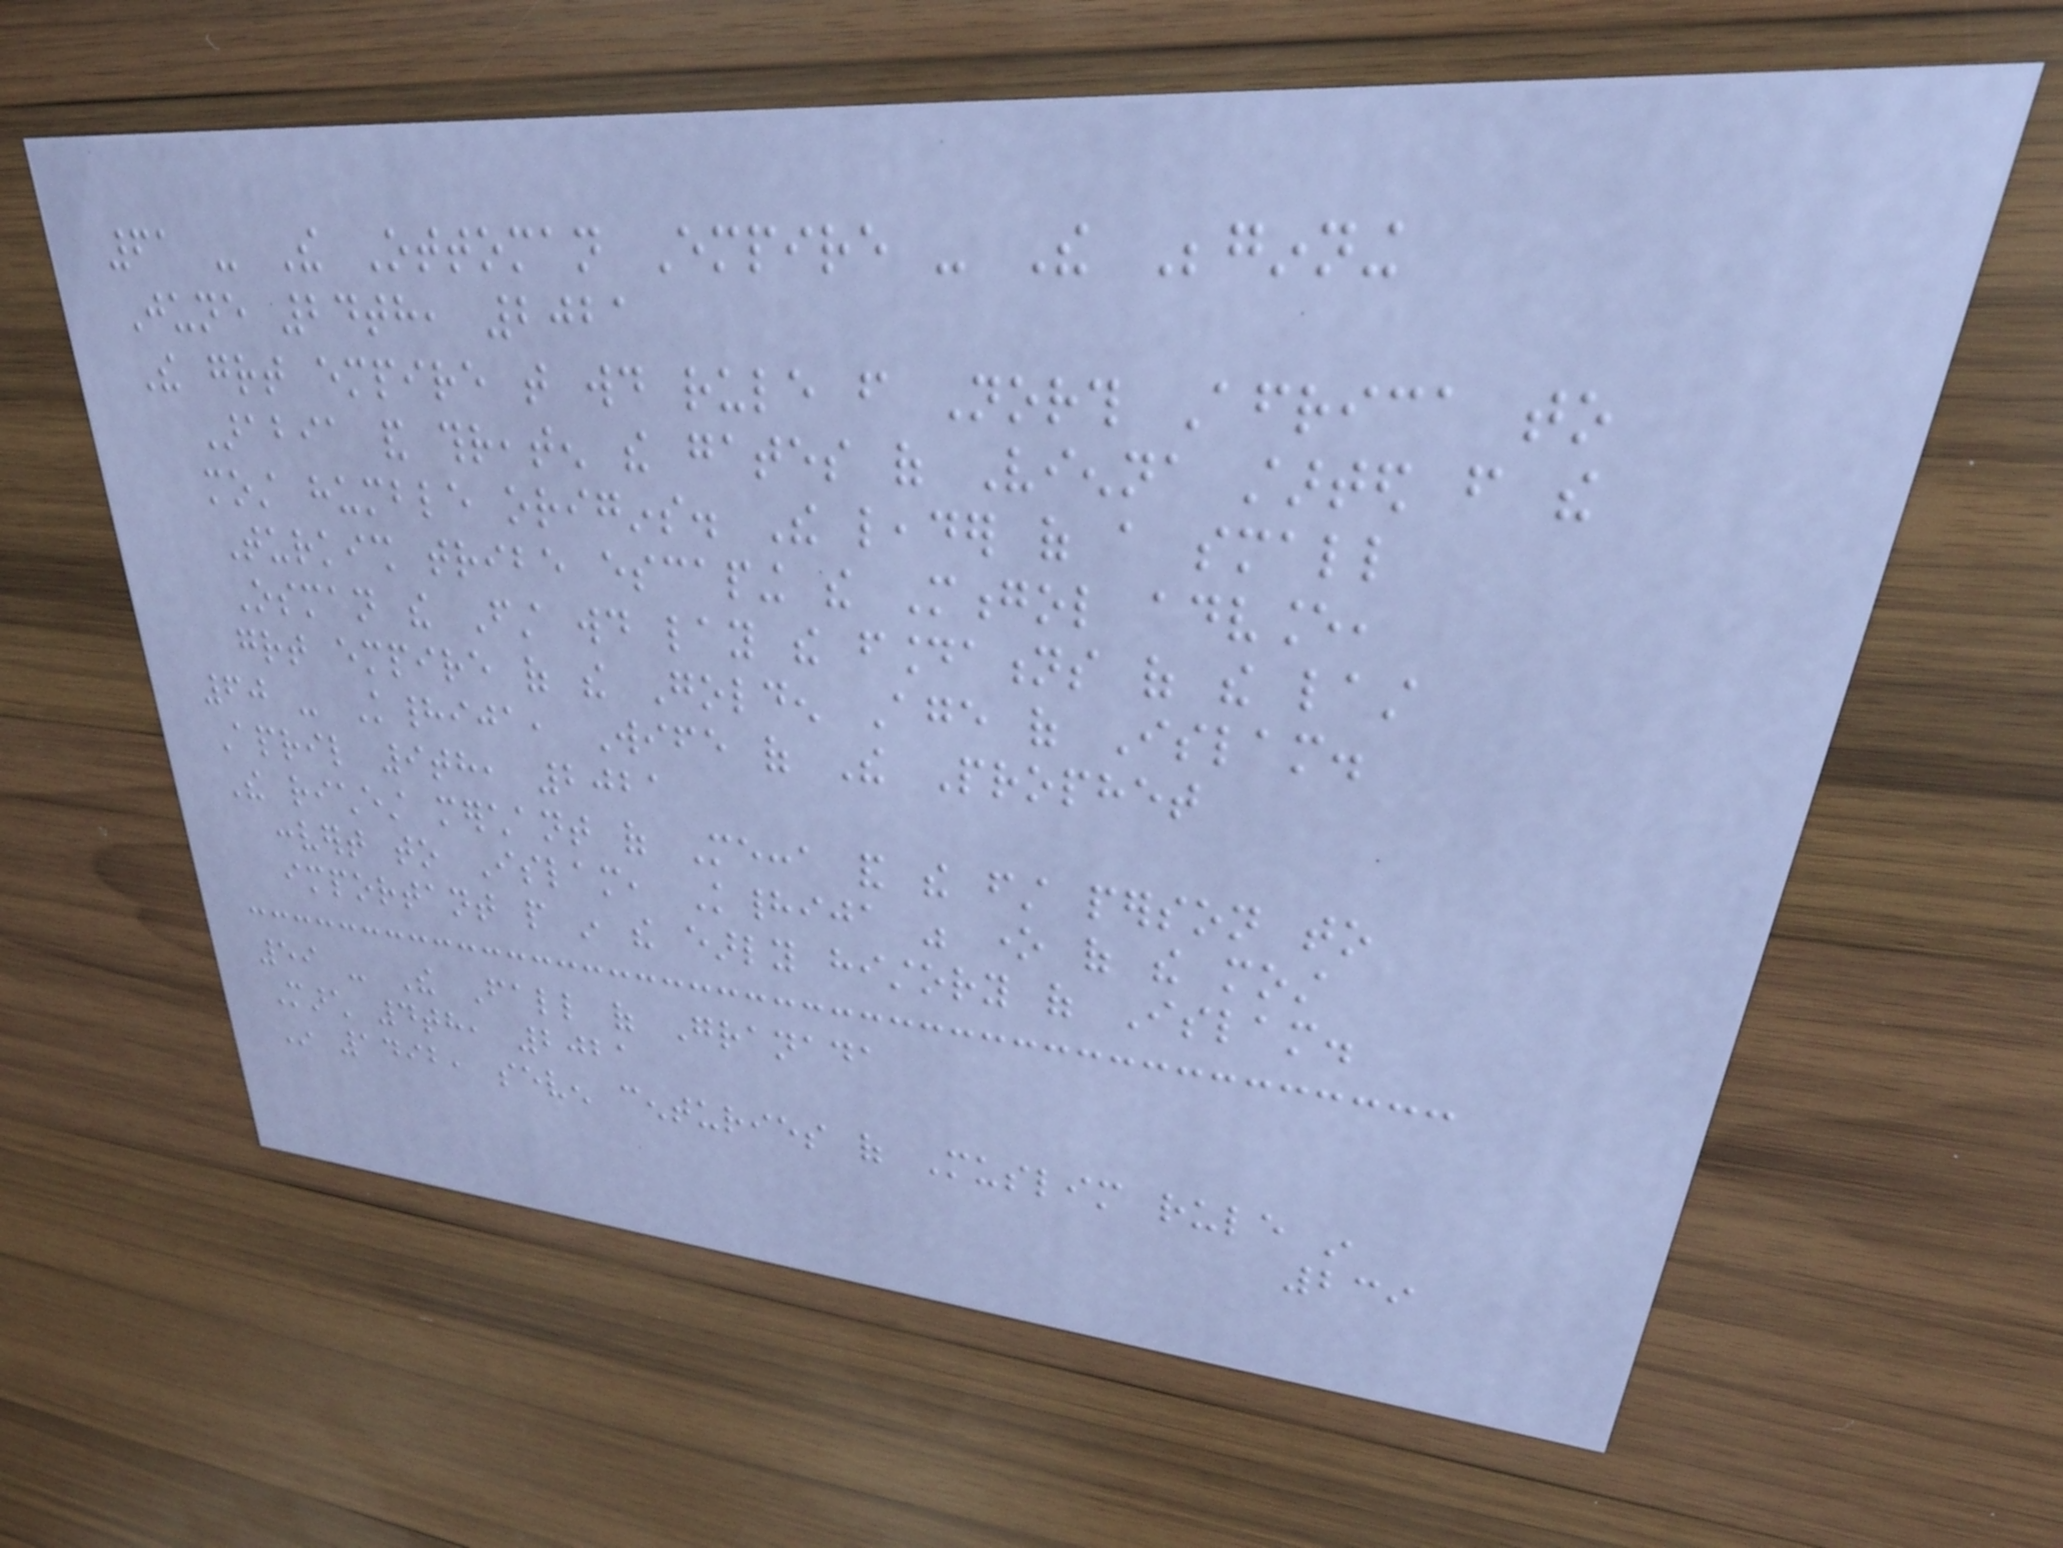61 - The Ottoman Empire - The Beginning
June 24th, 2021
The great empire that would rule from North Africa to
Arabia and threaten the gates of Vienna started from the
most humble origins. The leader of a small
Turkish tribe escaping the Mongol advance,
Osman the First would lay the foundations of the last
great empire of the Golden Age of Islam.
60 - Khadija, Wife of The Prophet
April 9th, 2021
The richest merchant of Mecca and the first person to
convert to Islam, Khadija was one of the most
important people in the early history of Islam.
59 - The Fall of Granada
March 4th, 2021
In 1492, seven centuries of Muslim rule in
239
